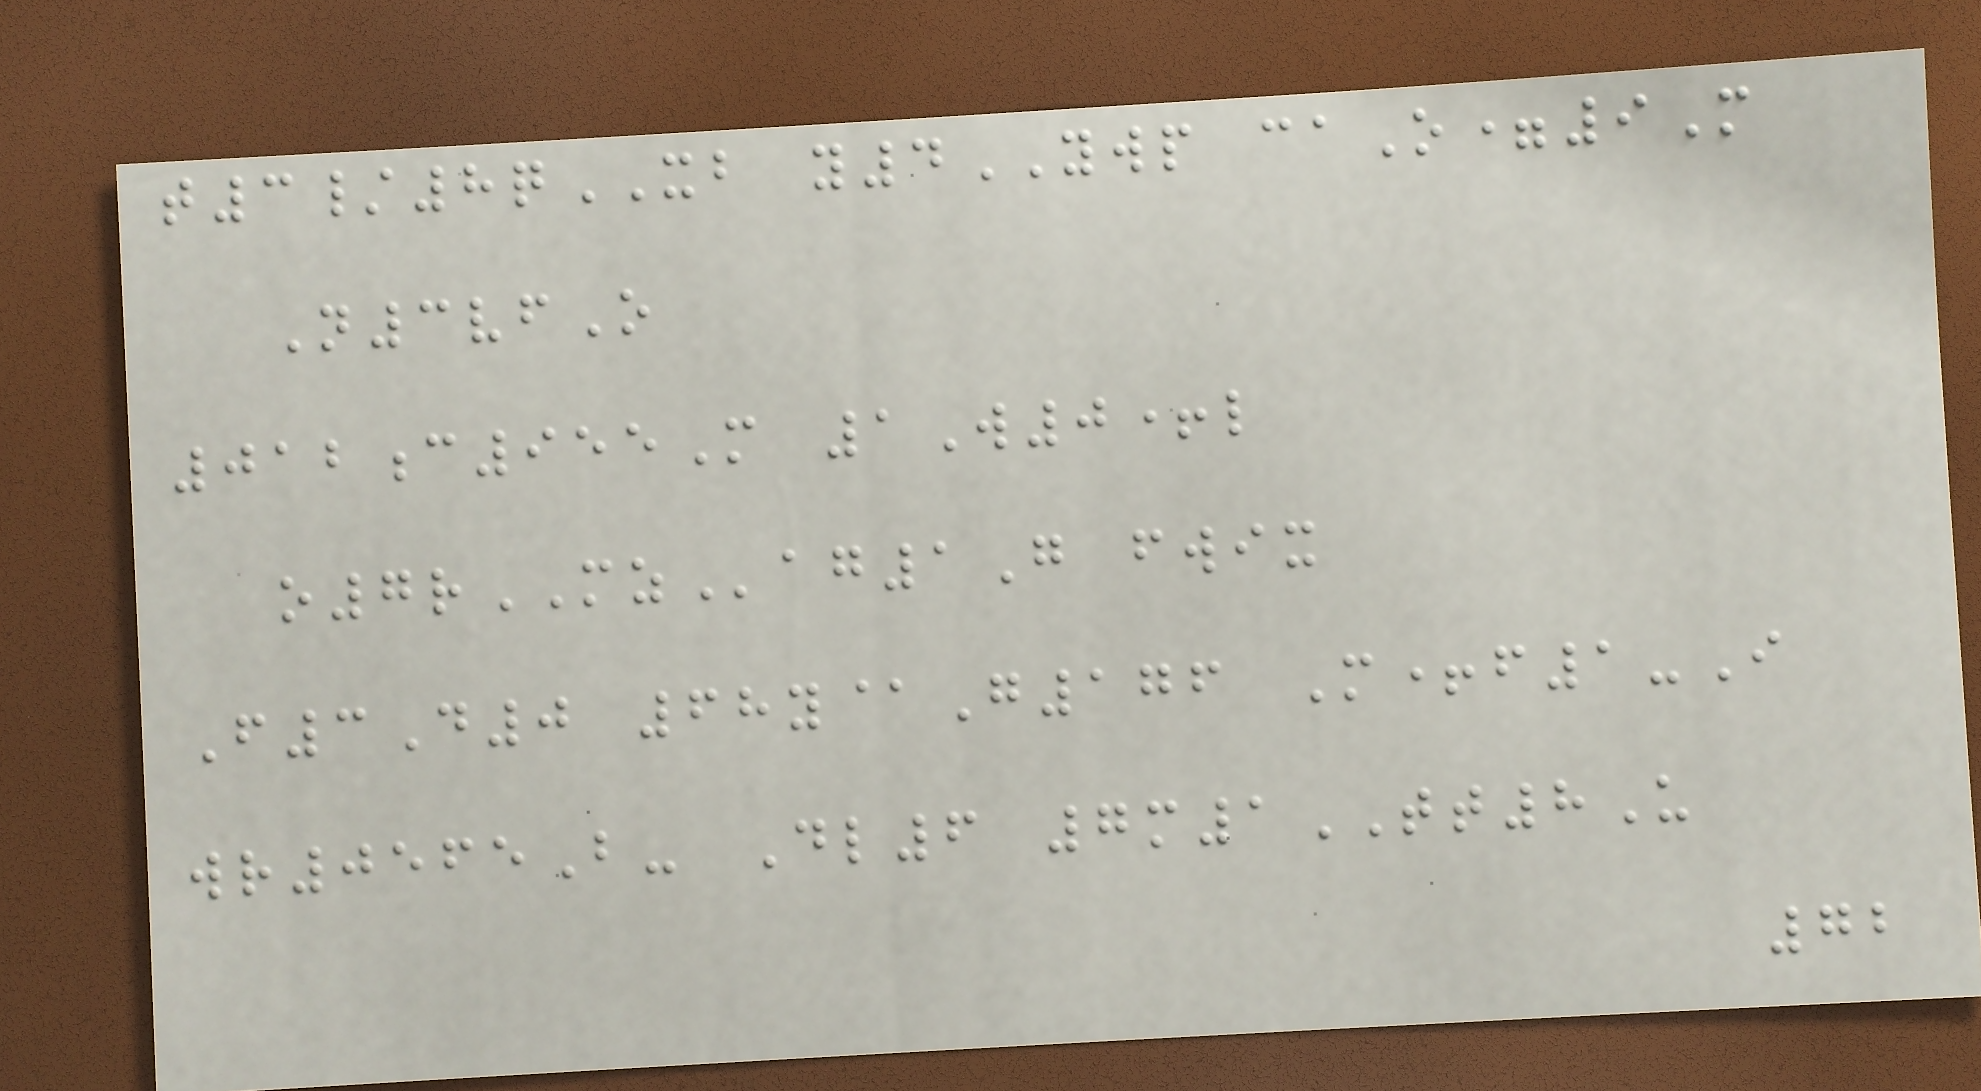t3/8qXB y4YWP caO=9M
N3vfO
012c955M 1W0+l
o7rMZag1G fwix
F3D0 68y@G176 M+f1-I
wr0565B- Dl6 7m1TT8U
72
